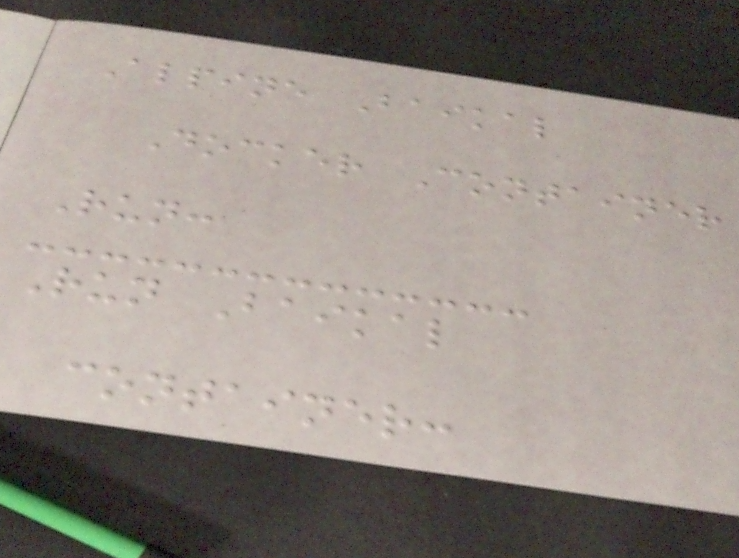Alpine Baikal
Docker Container
Run:
Run Baikal
container:
